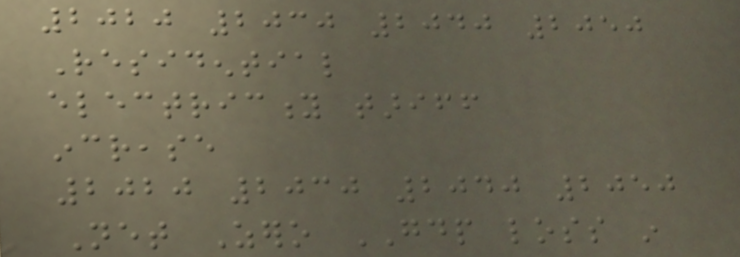2020 2030 2040 2050
Residential
electricity tariff
increase
2020 2030 2040 2050
Net Zero GDP loss in
